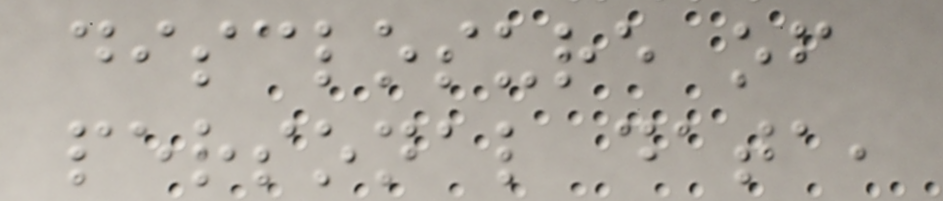disclosure of
personal data,
